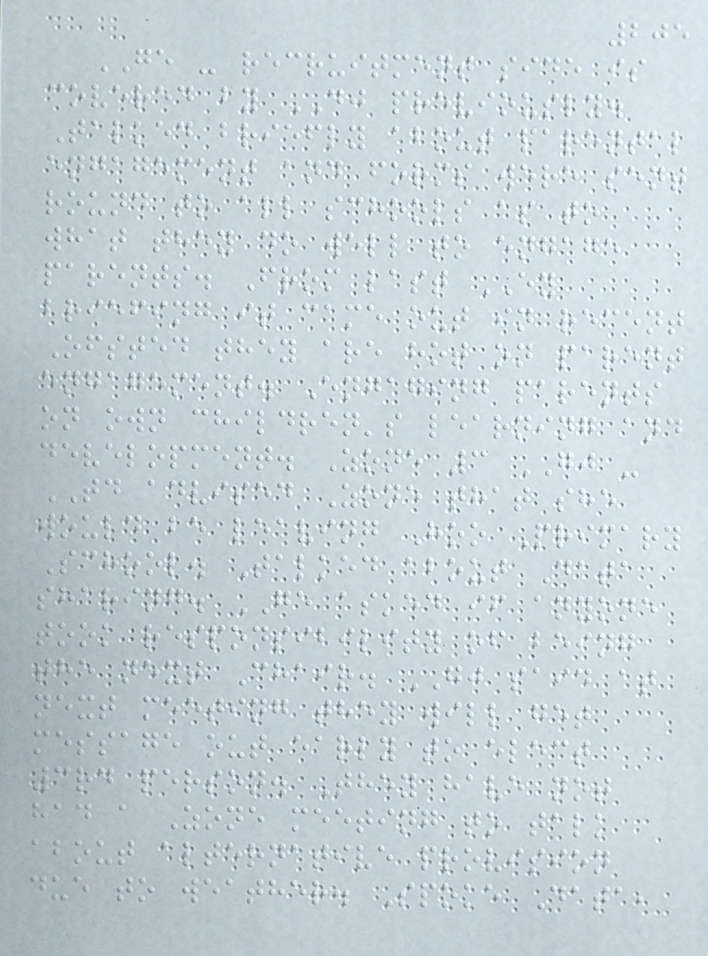205
GE - recruitment side is
covered by DJ previously.
Talked briefly about parental
engagement and forms were sent
round to all schools as to
what they do well to engage
parents. From last EY
briefing it came out in recent
Ofsted they are hot on parent
engagement. Engaging parents
on own children's learning and
development. Zone 3 GJ -
TD advised Zone that she
would be leaving Hoo Primary
School. Talked about Data
sharing. GE asked if anyone
took responsibility of being
the next Chair. GJ said at
next meeting they will get
message out early to elect
3rd person. They have not
had a Zone meeting to talk
about alternative provision
due to weather. Spoke Data,
